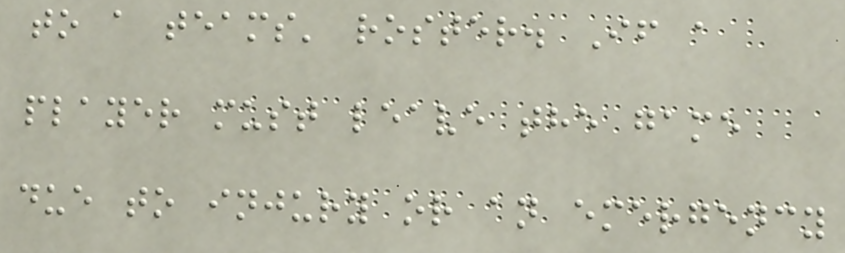to a teams' roster. If a
player must leave the game
due to injury or an emergency
